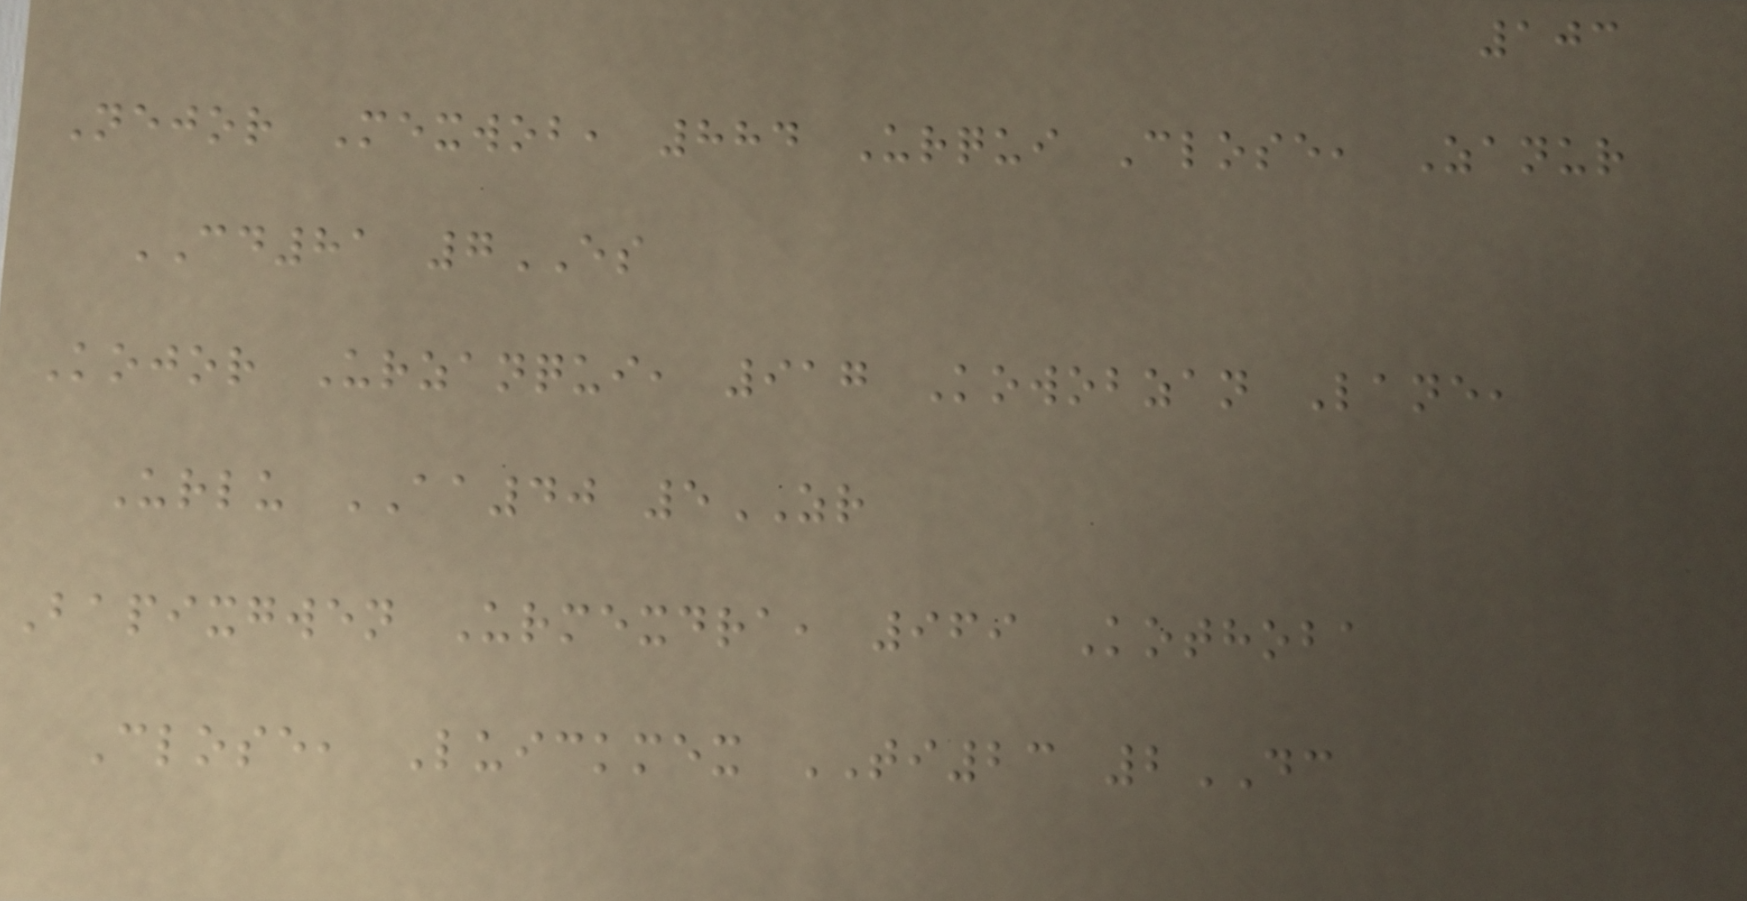103
Nejor Mexwob, 884 Urqui Close, Zanur
CD81 7ES
Kojor Urzanqui, 917 Kowobzan Lane,
Urlu AA40 5ZR
Bapixgwen Urmexdra, 969 Kothoba
Close, Luickmex TI23 2DC
